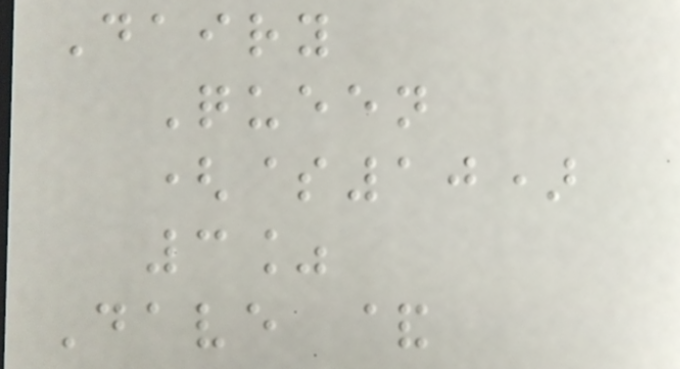Dairy
Queen
($10)
3%
Dave &
